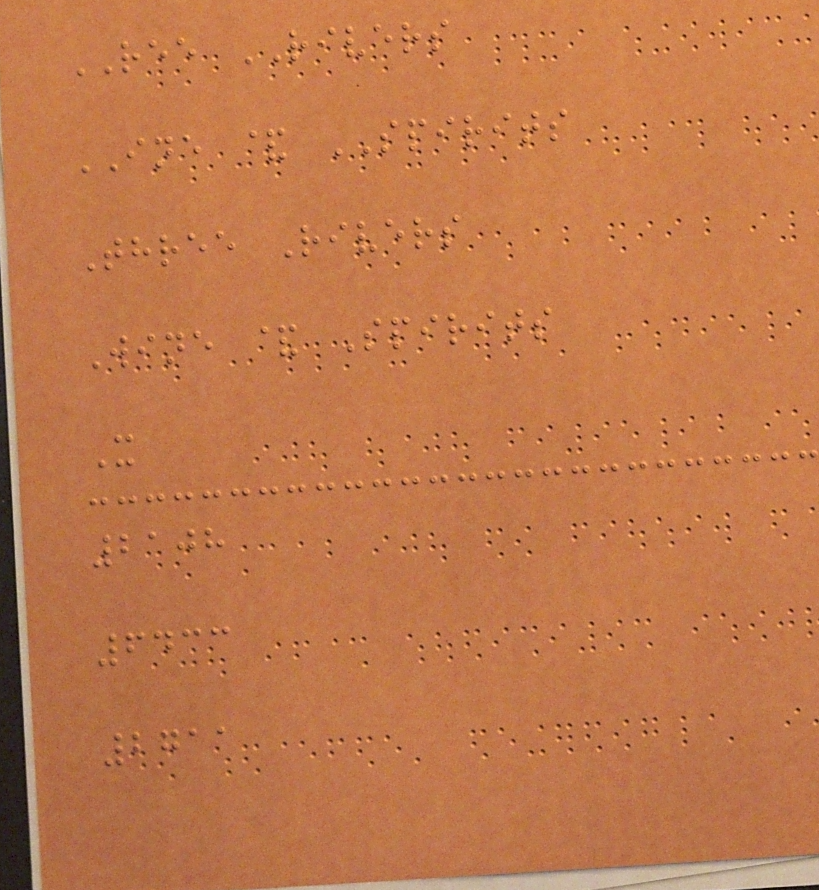REE RIVERS
INE & SPIRITS
Three Rivers
Wine & Spirits
X
2108
6433
2711
